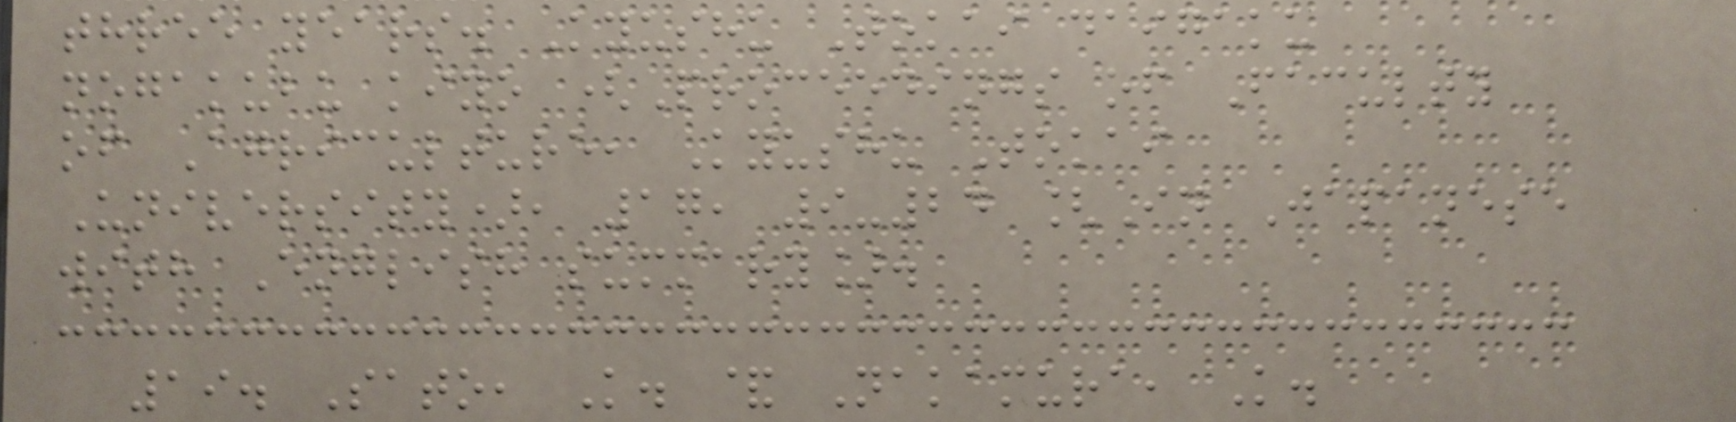three years. Kyushu Tokai daigaku
nogakubu kiyo (Proceedings of Faculty
of Agriculture, Kyushu Tokai
University), 17, 9-24 [In Japanese
with English summary].
19. Sato, K. & Nakamura, K.
